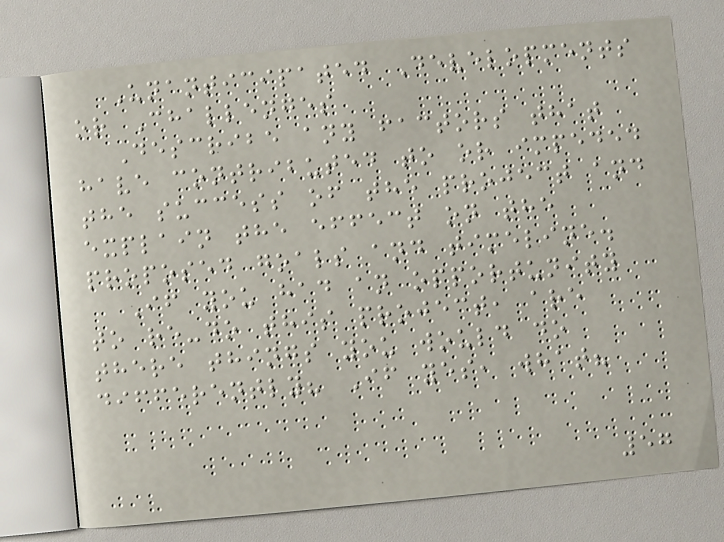Unanticipated Developments
or Challenges
Describe any factors that
have contributed to or impeded
the success of the project and
explain the effect on the
proposed goals and timeline.
If you had an opportunity
to re-do this project, are
there things you would do
differently? If yes, what?
57
